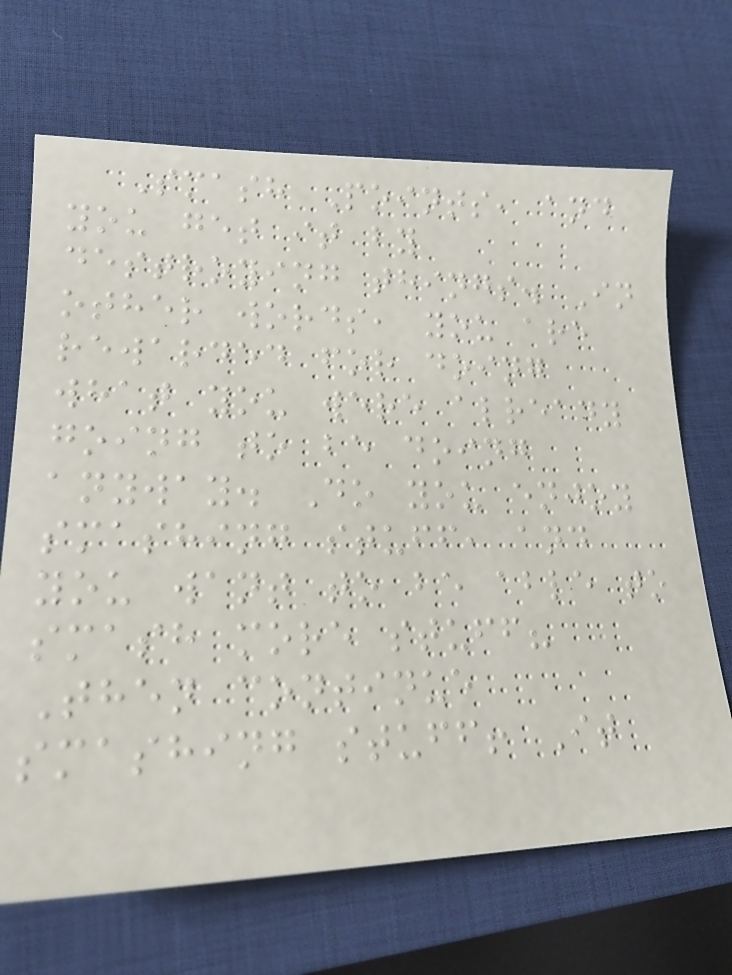Smash Points, and
you get it by
destroying things. In
other words, you are
rewarded for doing
what you were already
going to be doing
anyway. Do you enjoy
smashing stuff, and
you want to be able to
smash more stuff?
Then continue
smashing stuff! It
